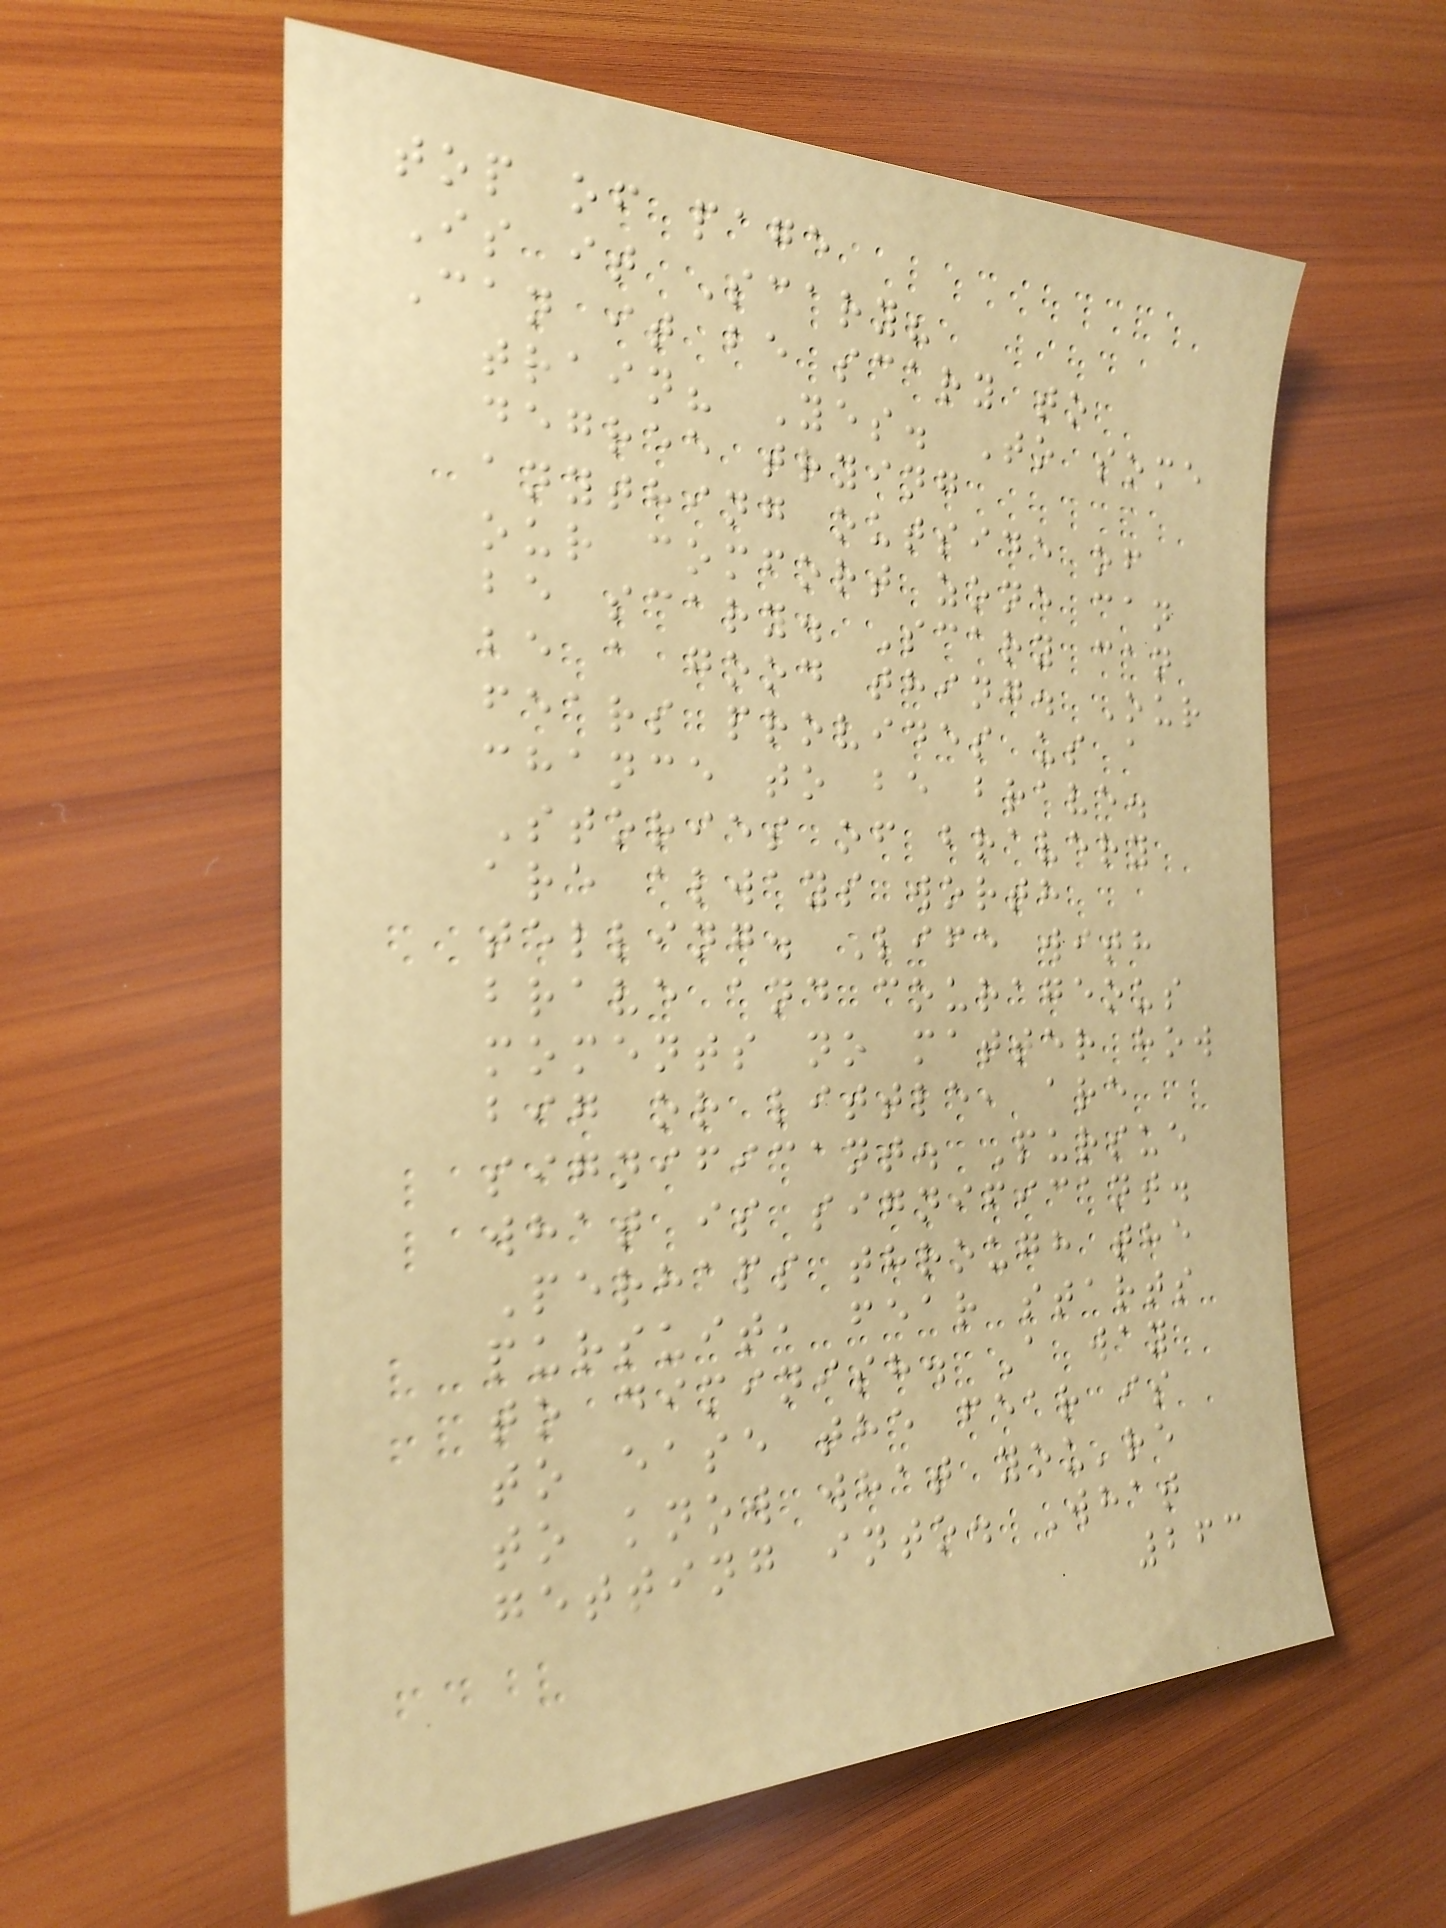top of page
Is it Scary?
Can it be scary to
train? Yes. To some
degree trying
anything outside of
our comfort zone can
be scary. Scary can
be a good thing. Our
fears provides us a
chance to be brave.
Stories of bravery
are always worth
telling. Life with
brave and courageous
moments no matter how
big or little, are
significant. Pursue
what is significant.
Perhaps through the
pursuit, fear starts
to diminish. A way
to ease the fear is
to know what you're
getting into. What
263
